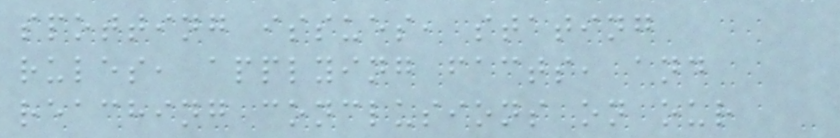spotting issues, stating
rules, applying facts, and
reaching conclusions on our
